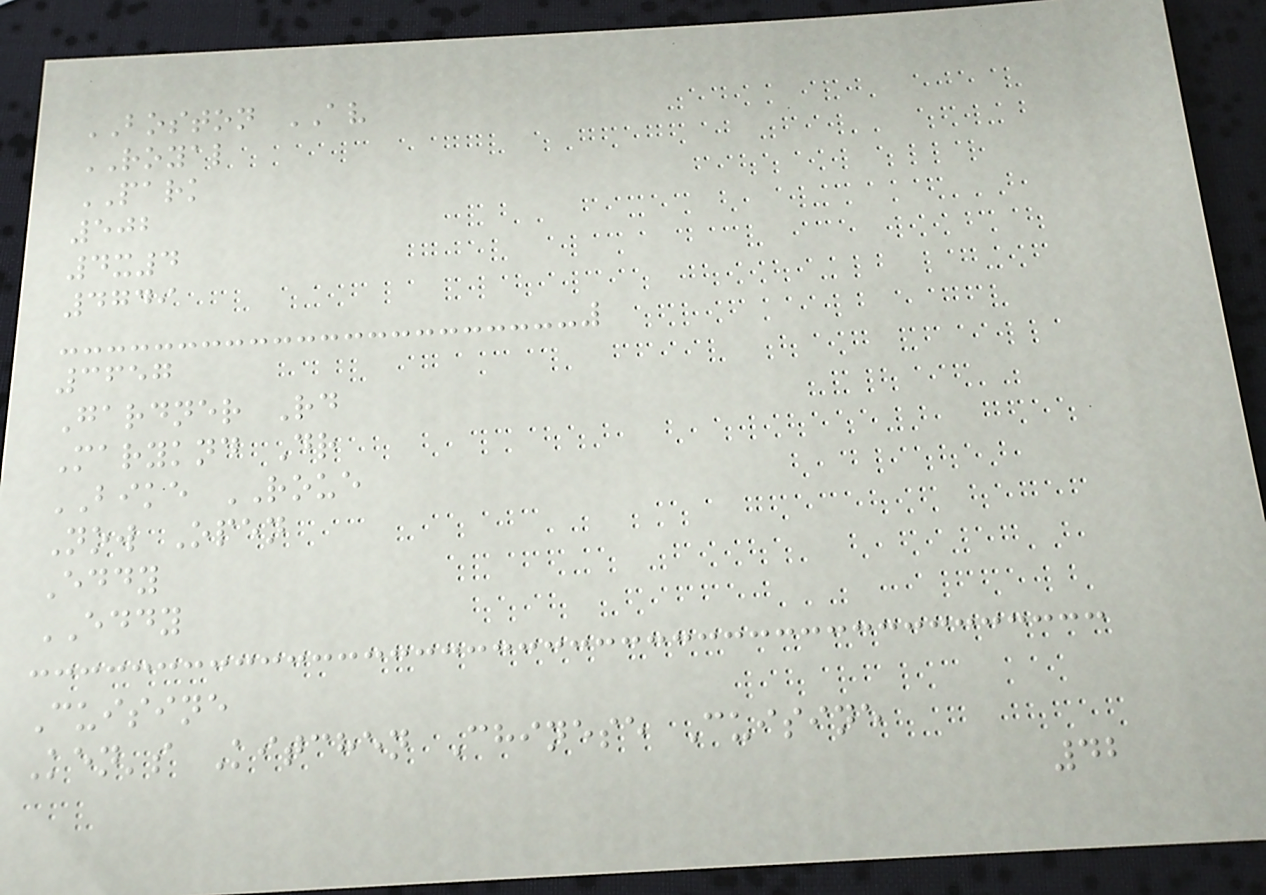BOSTON AV
ROYAL
PARK
502
4x4
4749
3657
Gardner Rd
Maryknd Dr
BIKE ROUE
Now Open
Eddy
EDDY
Cuisine
Ken's Kitchen Chinese Cuisine
42
